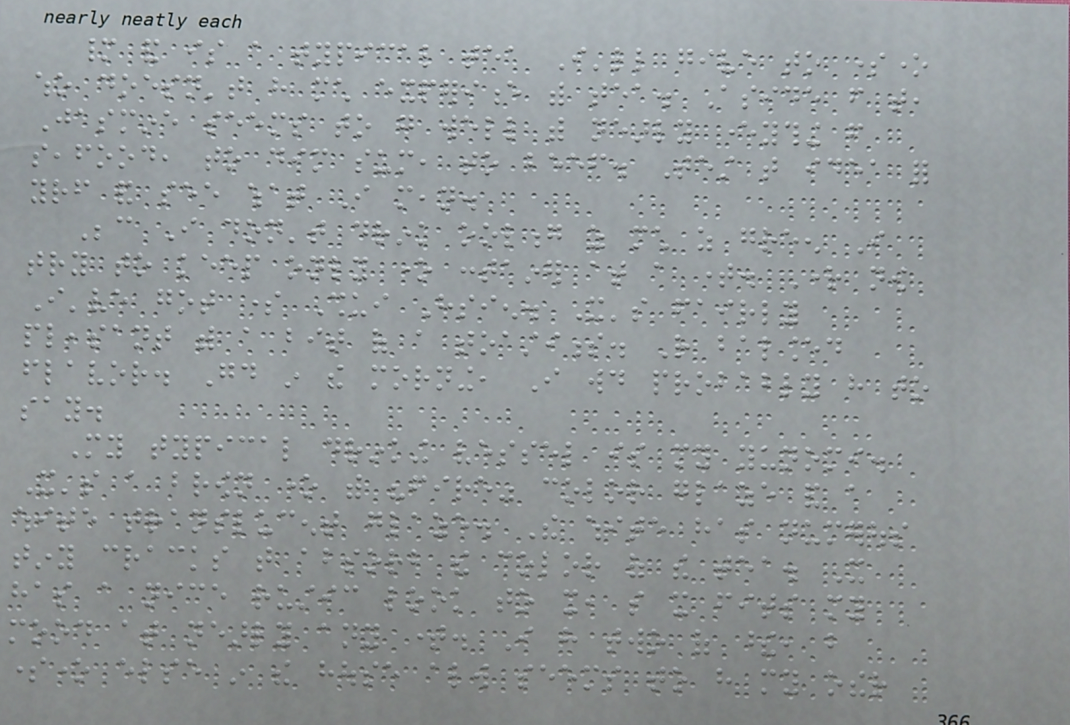many and is a typical tea I'll give to someone
who doesn't have much experience with tea. Aside from that,
Jasmine seems to go well with nearly everything from
seafood, to dim sum, to beef. Test that idea for
yourself and see what I mean.
Because I don't drink oolong as much as green I
try to keep only one container at a time. Right now
I've got some Shui Hsien. It's fairly
pleasant with a bit of a toastiness. Rather balanced
flavor. Good in the morning, I would probably have to
say.
My typical drinking vessel is my yunomi.
It's a brown one with "fire" color glaze and a
white translucent glaze. The white has numerous
tiny cracks that absorb the color of the tea. It
has a nice rustic look to it, so it fits my
mood at nearly any time. I have two of these, but
someone else in the house always seems to have my other
